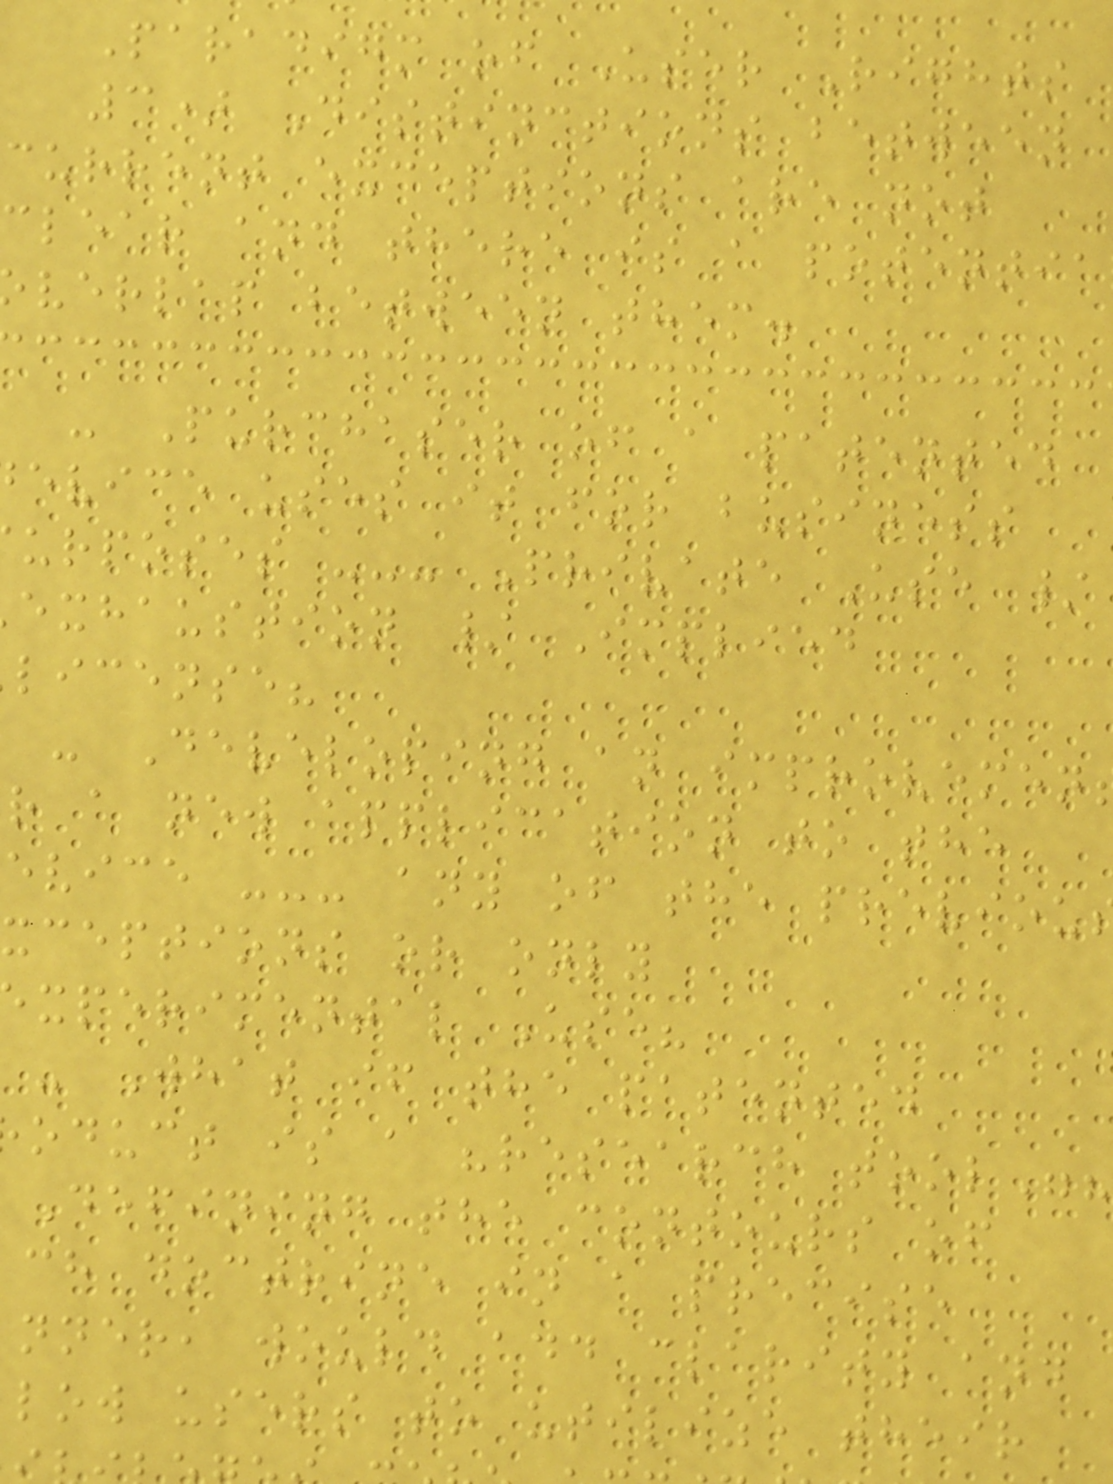Paradigm of User Rights
3) Distinctions between
current exceptions are not
clear and there is a potentia
verlap between them.
- Purchaser of a patented
evice uses it for business
urposes --- Private Use /
exhaustion / Implied
license?
- Developing an improvemen
r a new application to the
evice --- any of the previou
xceptions or only
xperimental Use?
- What if the patented
oduct is a "research tool"?
Defining the contours of
ch doctrine in a precise
nner, would add clarity and
low users to utilize their
